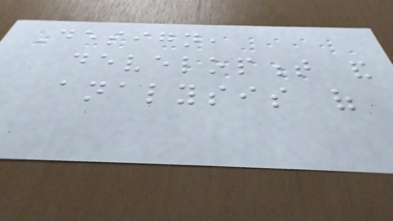Design,
development and
analysis of
